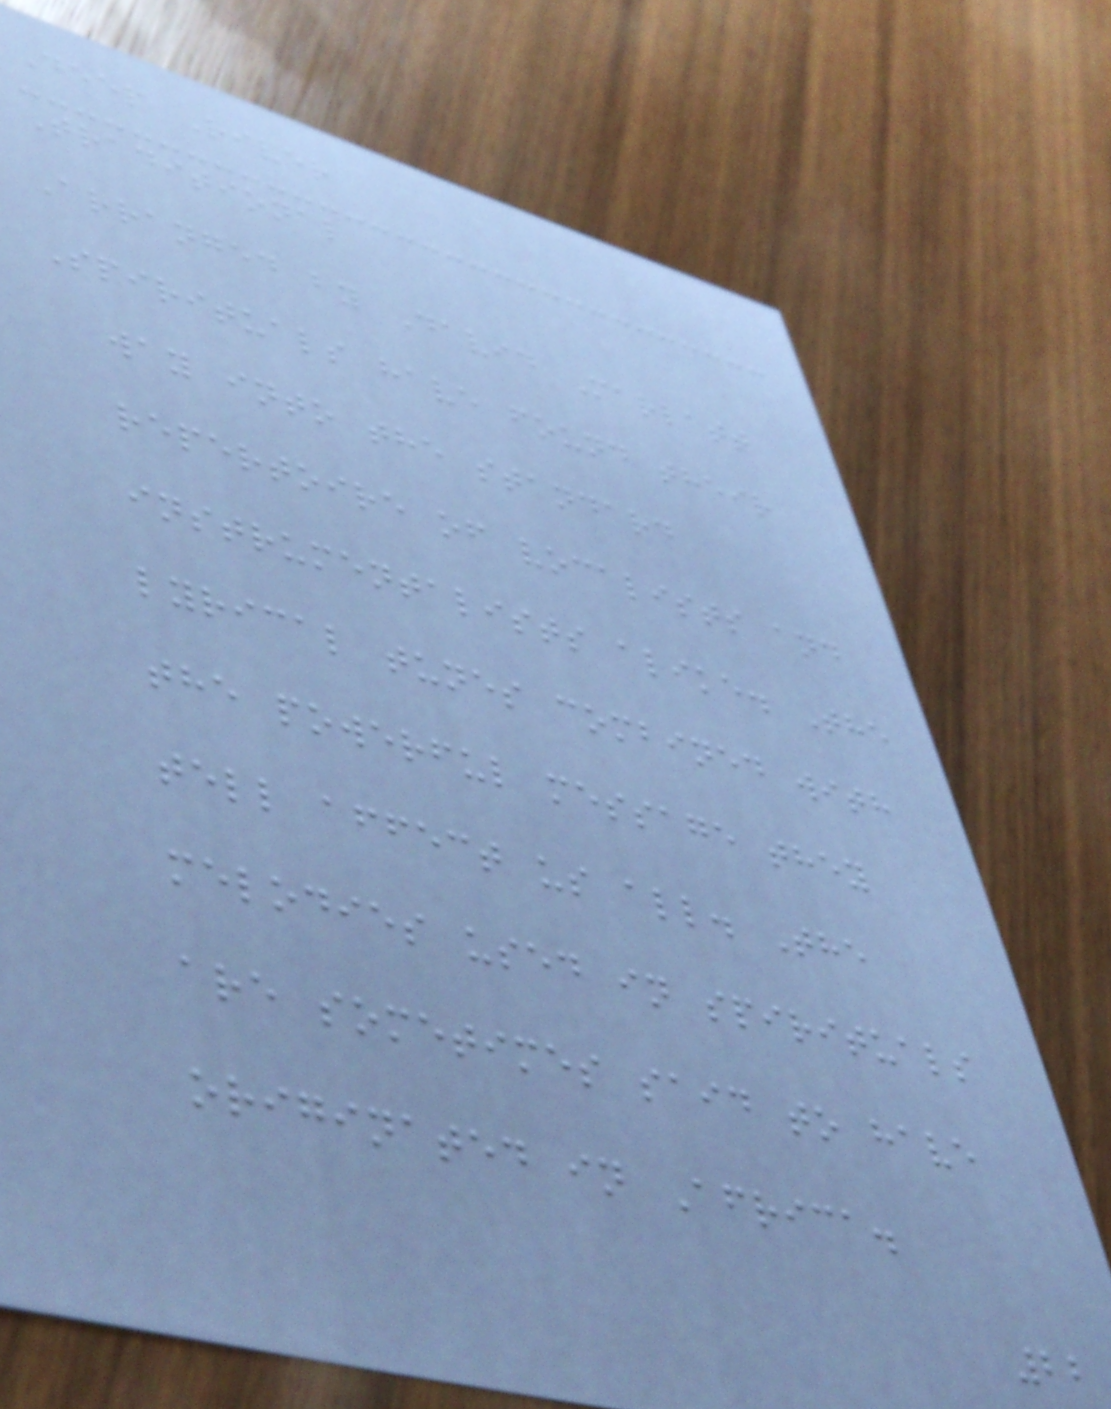Deep River
Traditional
Arranged by David Marlatt
Spirituals have found their
way into the standard
repertoire of vocalists and
instrumentalists alike. The
lyrical tunes combined with
the powerful message they
tell affect us all. The
melodies used in spirituals
are sometimes said to have
originated in Africa.
22
